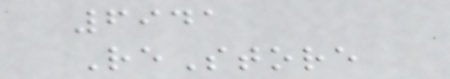6941
ReStore
